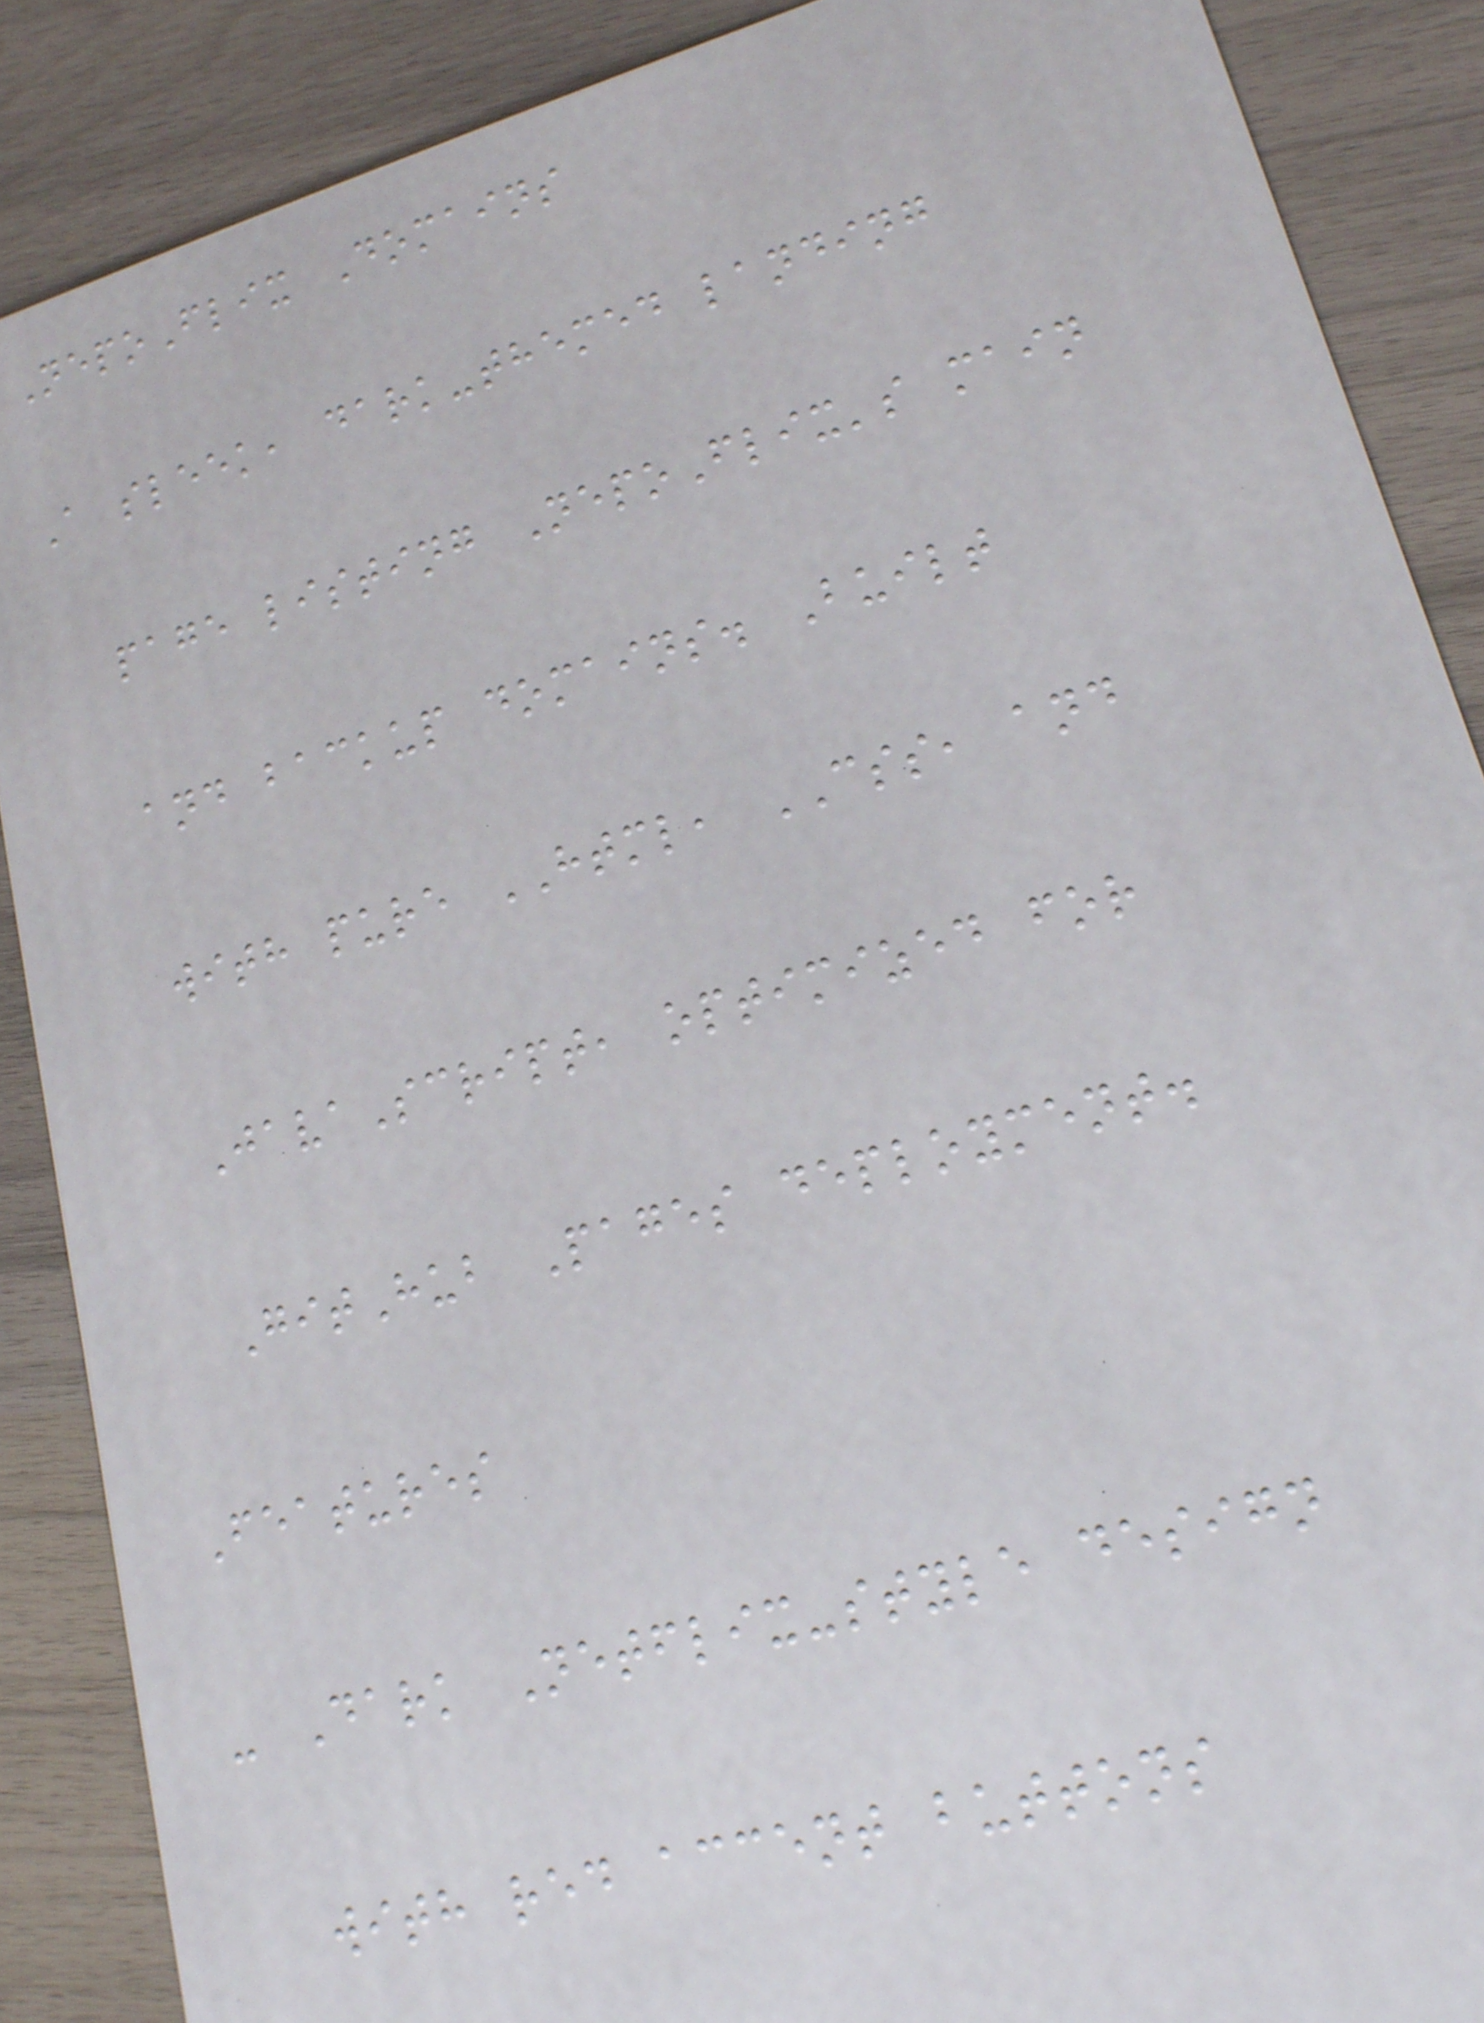NepoFlix Domains
A sleek, dark-themed landing
page listing NepoFlix's main
and backup domains. Built
with pure HTML, CSS, and
JavaScript, optimized for
GitHub Pages deployment.
Features
- Dark Netflix-style design
with red accent buttons
